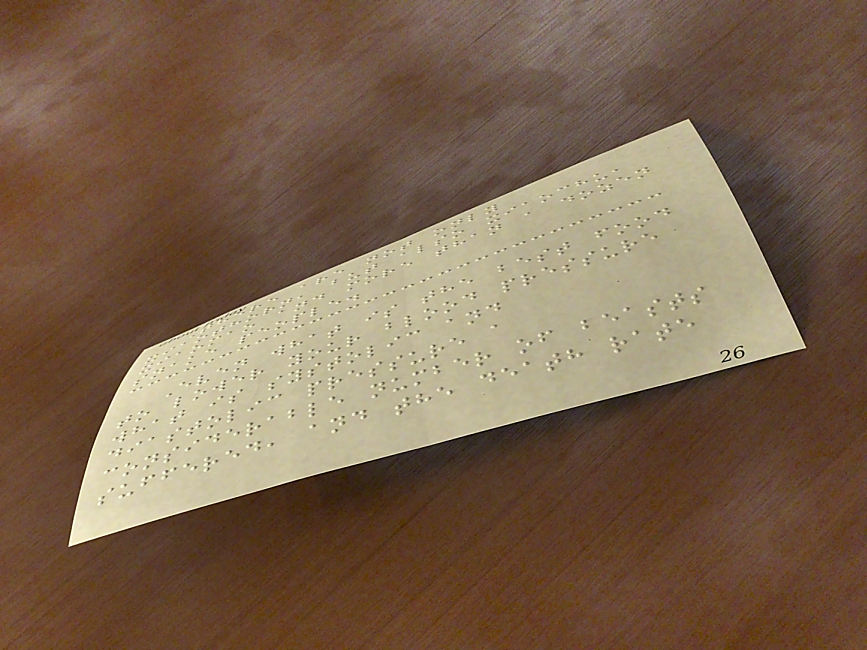There are not only
xiaothorn, but also xiaochu,
xiaomao and more than a dozen
snake people.
Even what is the best food
to lower your blood pressure
what is systolic and
diastolic pressure a
considerable number of beasts
suffered, and the death rate
